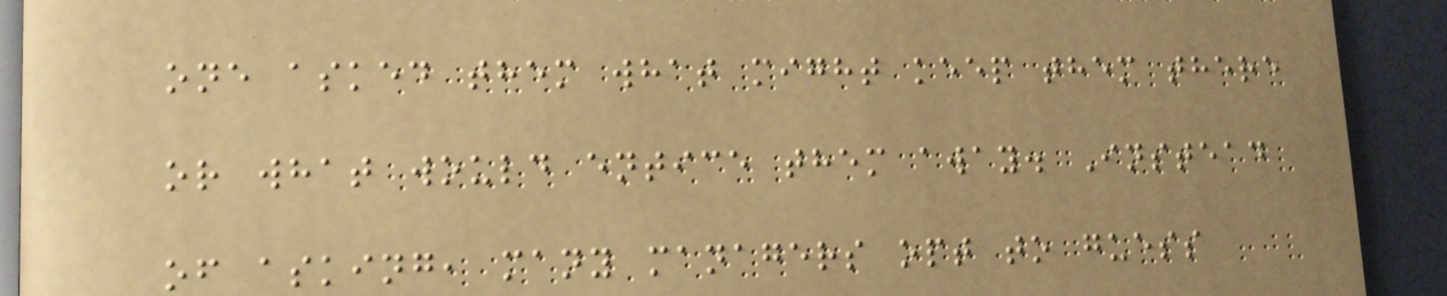one asked them what might keep them there
or what would entice them away. Instead
of asking, many managers opt to guess
